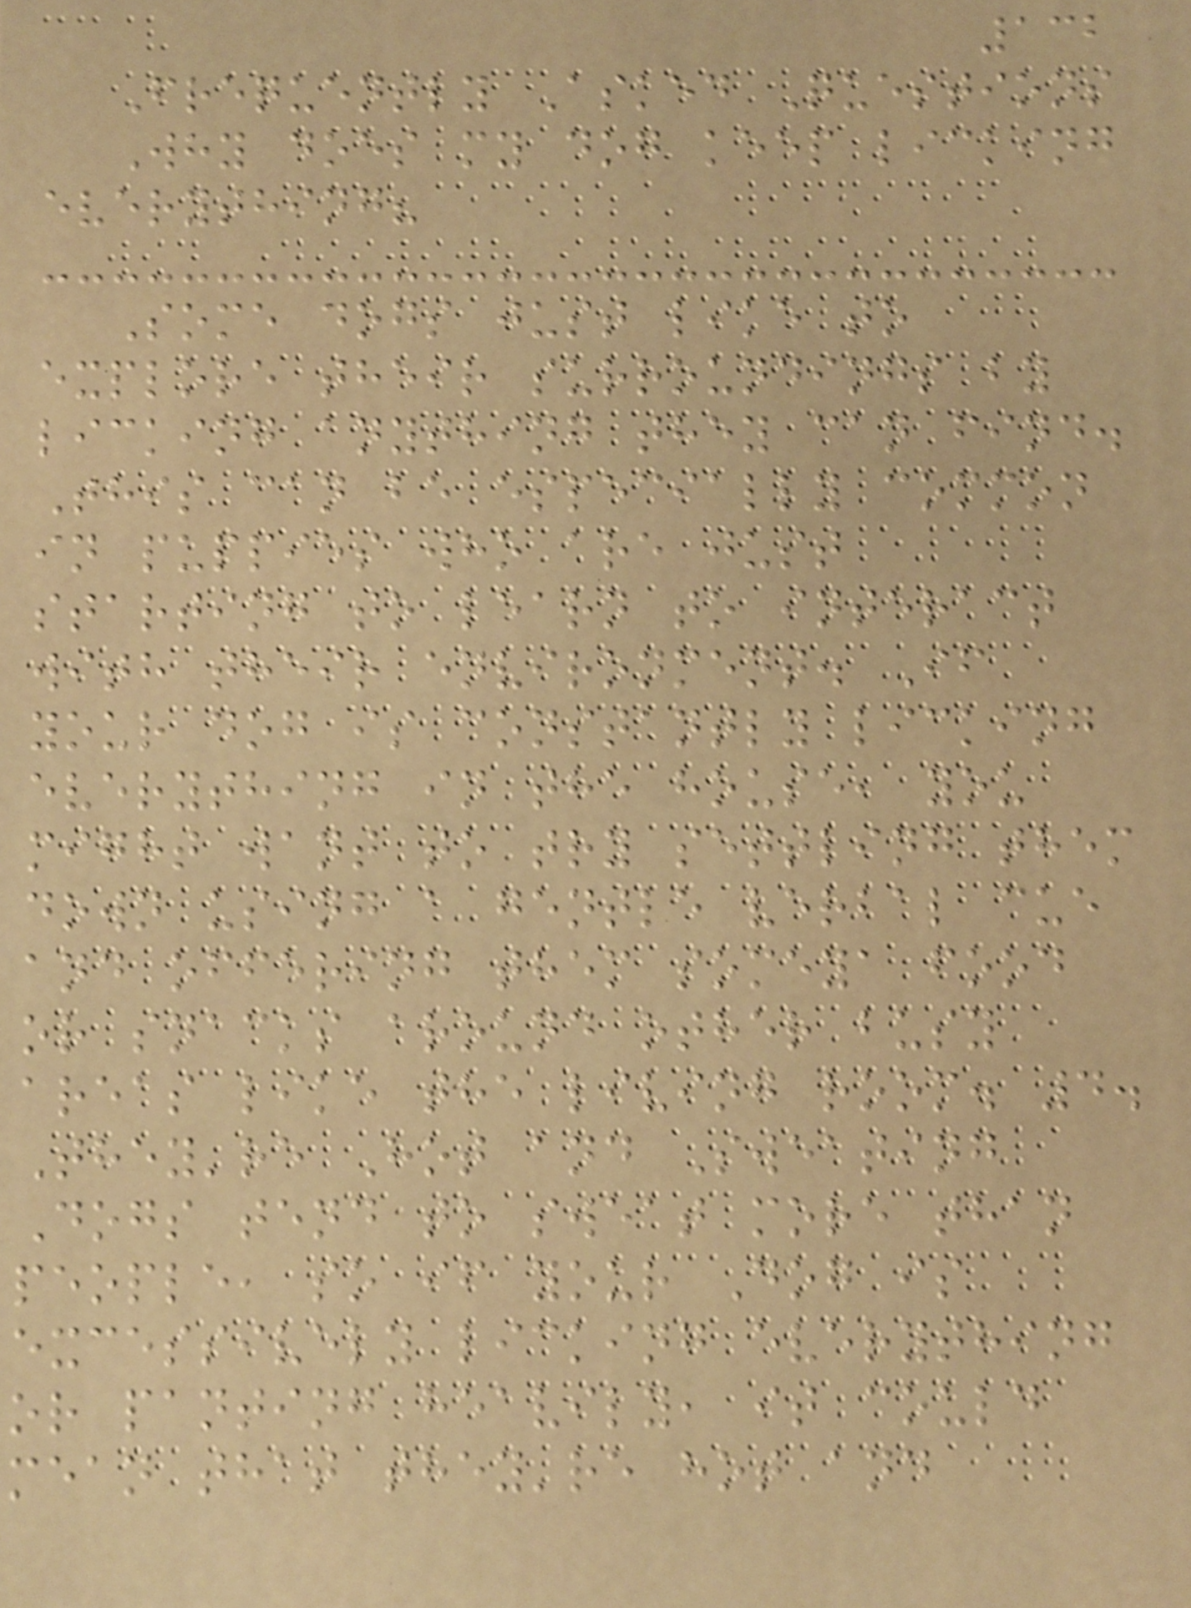132
Frequently Asked Questions
Why does my dog keep licking
everything?
Some dogs just like to
explore their surroundings by
licking anything they can find.
This can be especially common
in puppies who are just
starting to learn to interact
with their environment. If
your dog is constantly licking
everything in the house, you
might want to try settling them
down using a gentle verbal cue
and offering them someya food
or snacks around other busy
areas like the living room. 4.
They're Hot and Sweating
Dogs tend to sweat more than
people, so if your Dog is
excessively licking everything
or panting heavily, it could
mean that they're hot and
